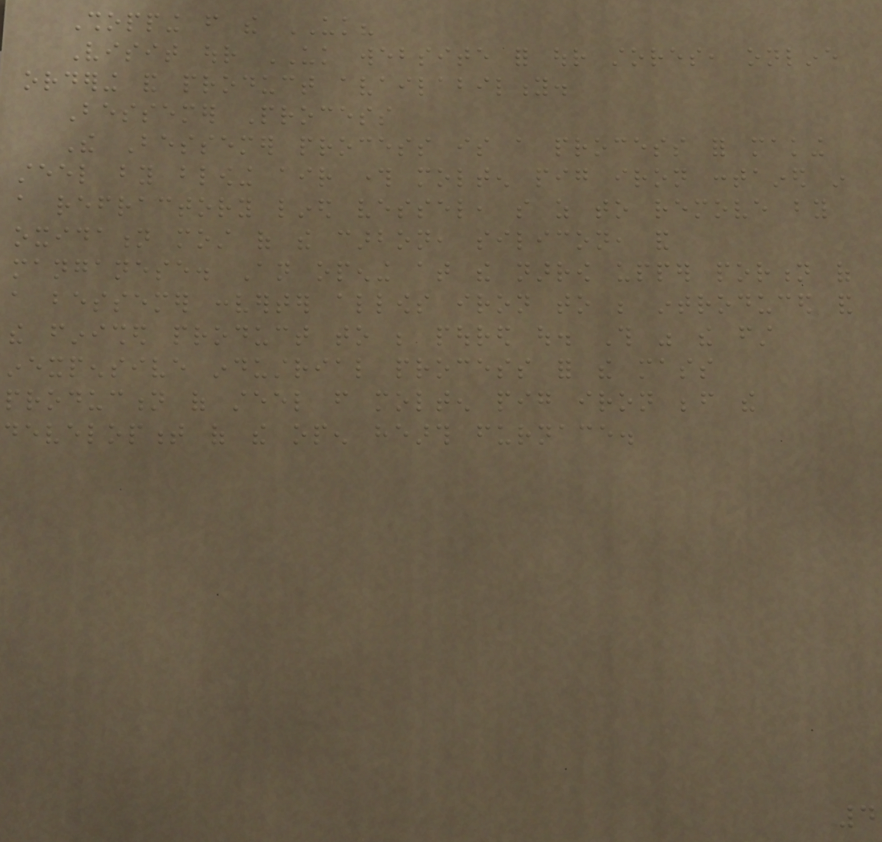Shopping from the UK?
Visit our UK website for our stores, online
ordering and product availability.
Bessemer Process
The Bessemer process is a process for making
steel by blowing air through molten pig iron contained in
a refractory lined vessel, so as to remove by
oxidation most of the carbon, silicon, and
manganese. An opening at the narrow upper portion of
a bessemer converter allows iron to be introduced and
the finished product to be poured out. This was the first
inexpensive industrial process for the mass
production of steel from molten pig iron before the
development of the open hearth furnace.
4
